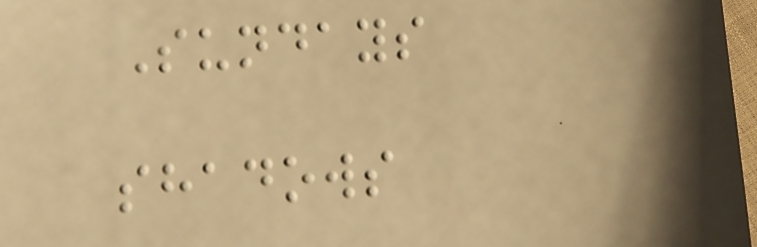Sundays
shadows
